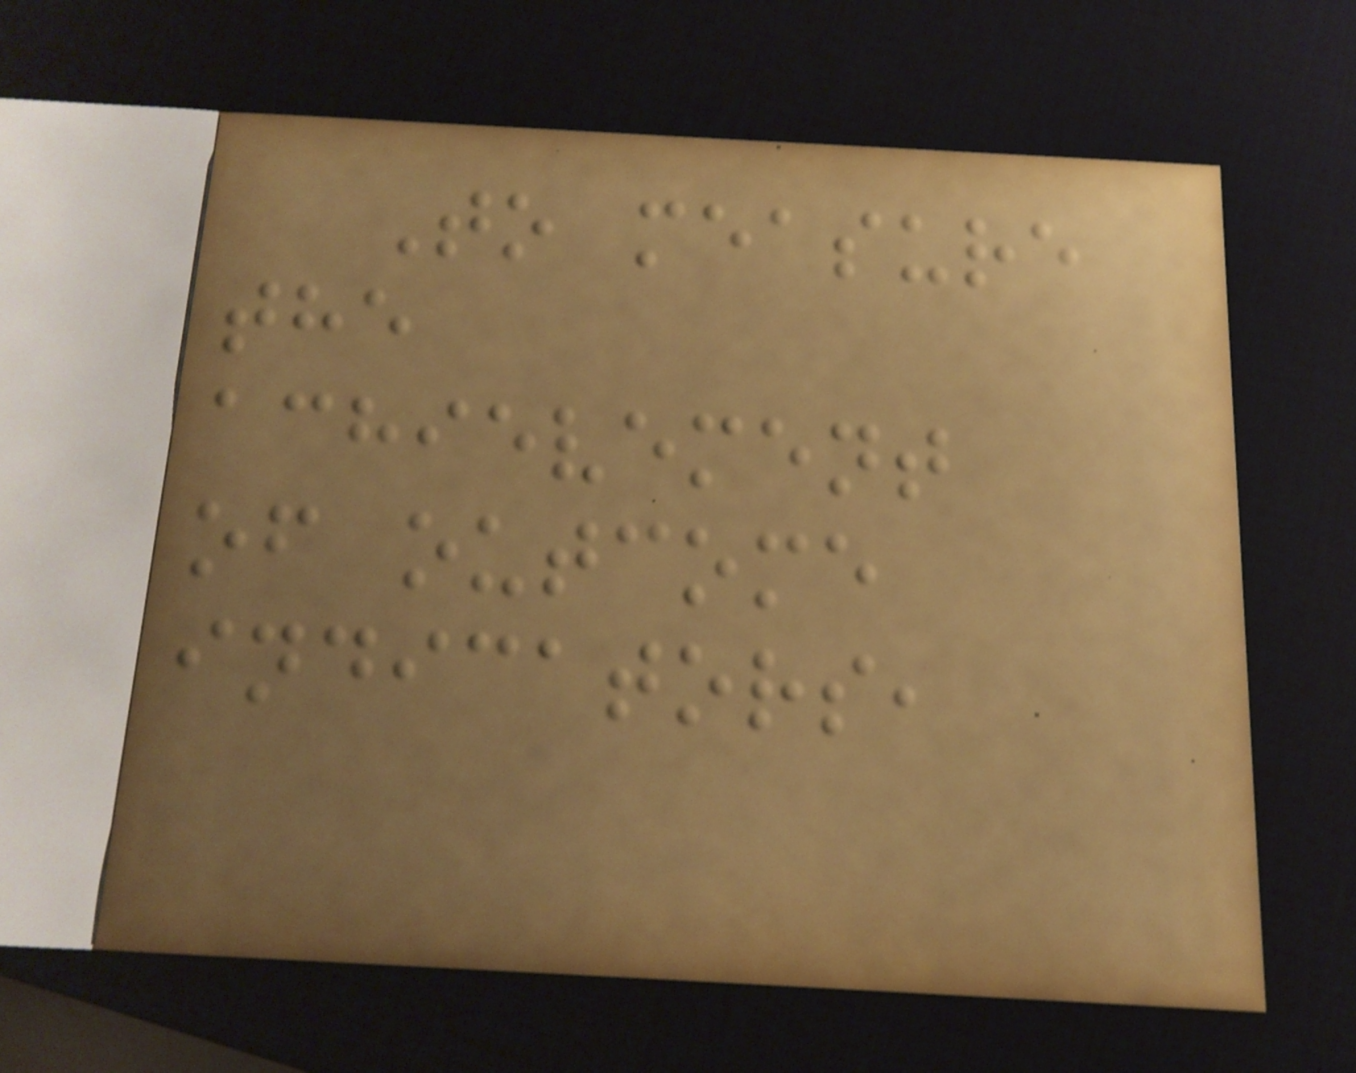To measure
the
achievement
of outcome
indicators,
